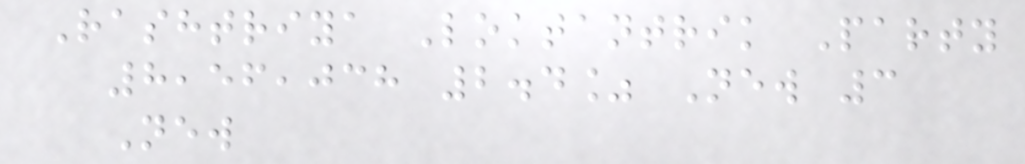Rashtriya Loktantrik Party
8,56,038 2.4% New 3
New
